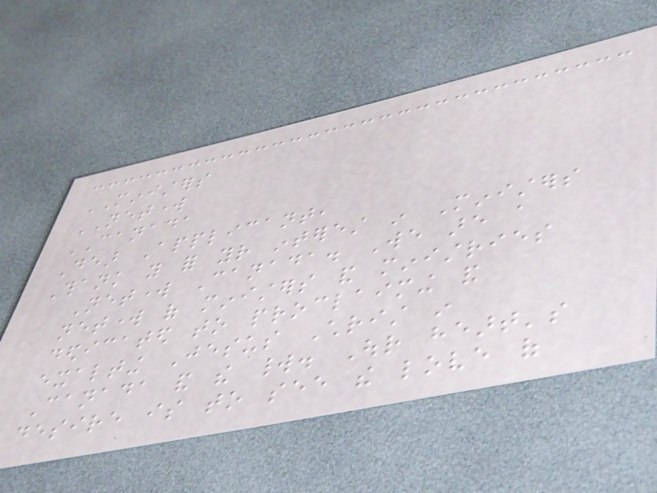MINISTERS
NETWORK
CANADA
Dear Applicant,
Thank you for your interest in Ministers
Network Canada. We are a
network of ministers and ministries
dedicated to proclaiming and
exalting Jesus Christ in
Canada and the world. Our heart's
desire is to see the love of
